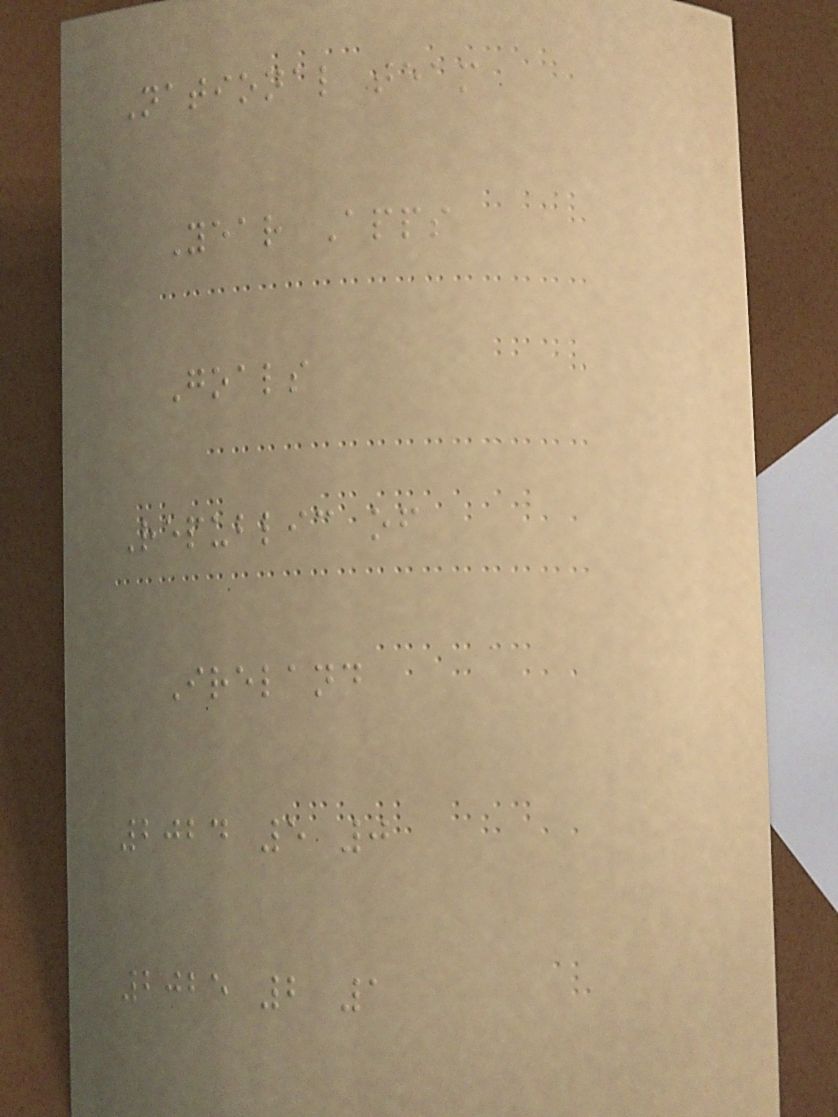National team
Year Apps
Goals
Republic of
Ireland
2024 5 0
2025 2 1
